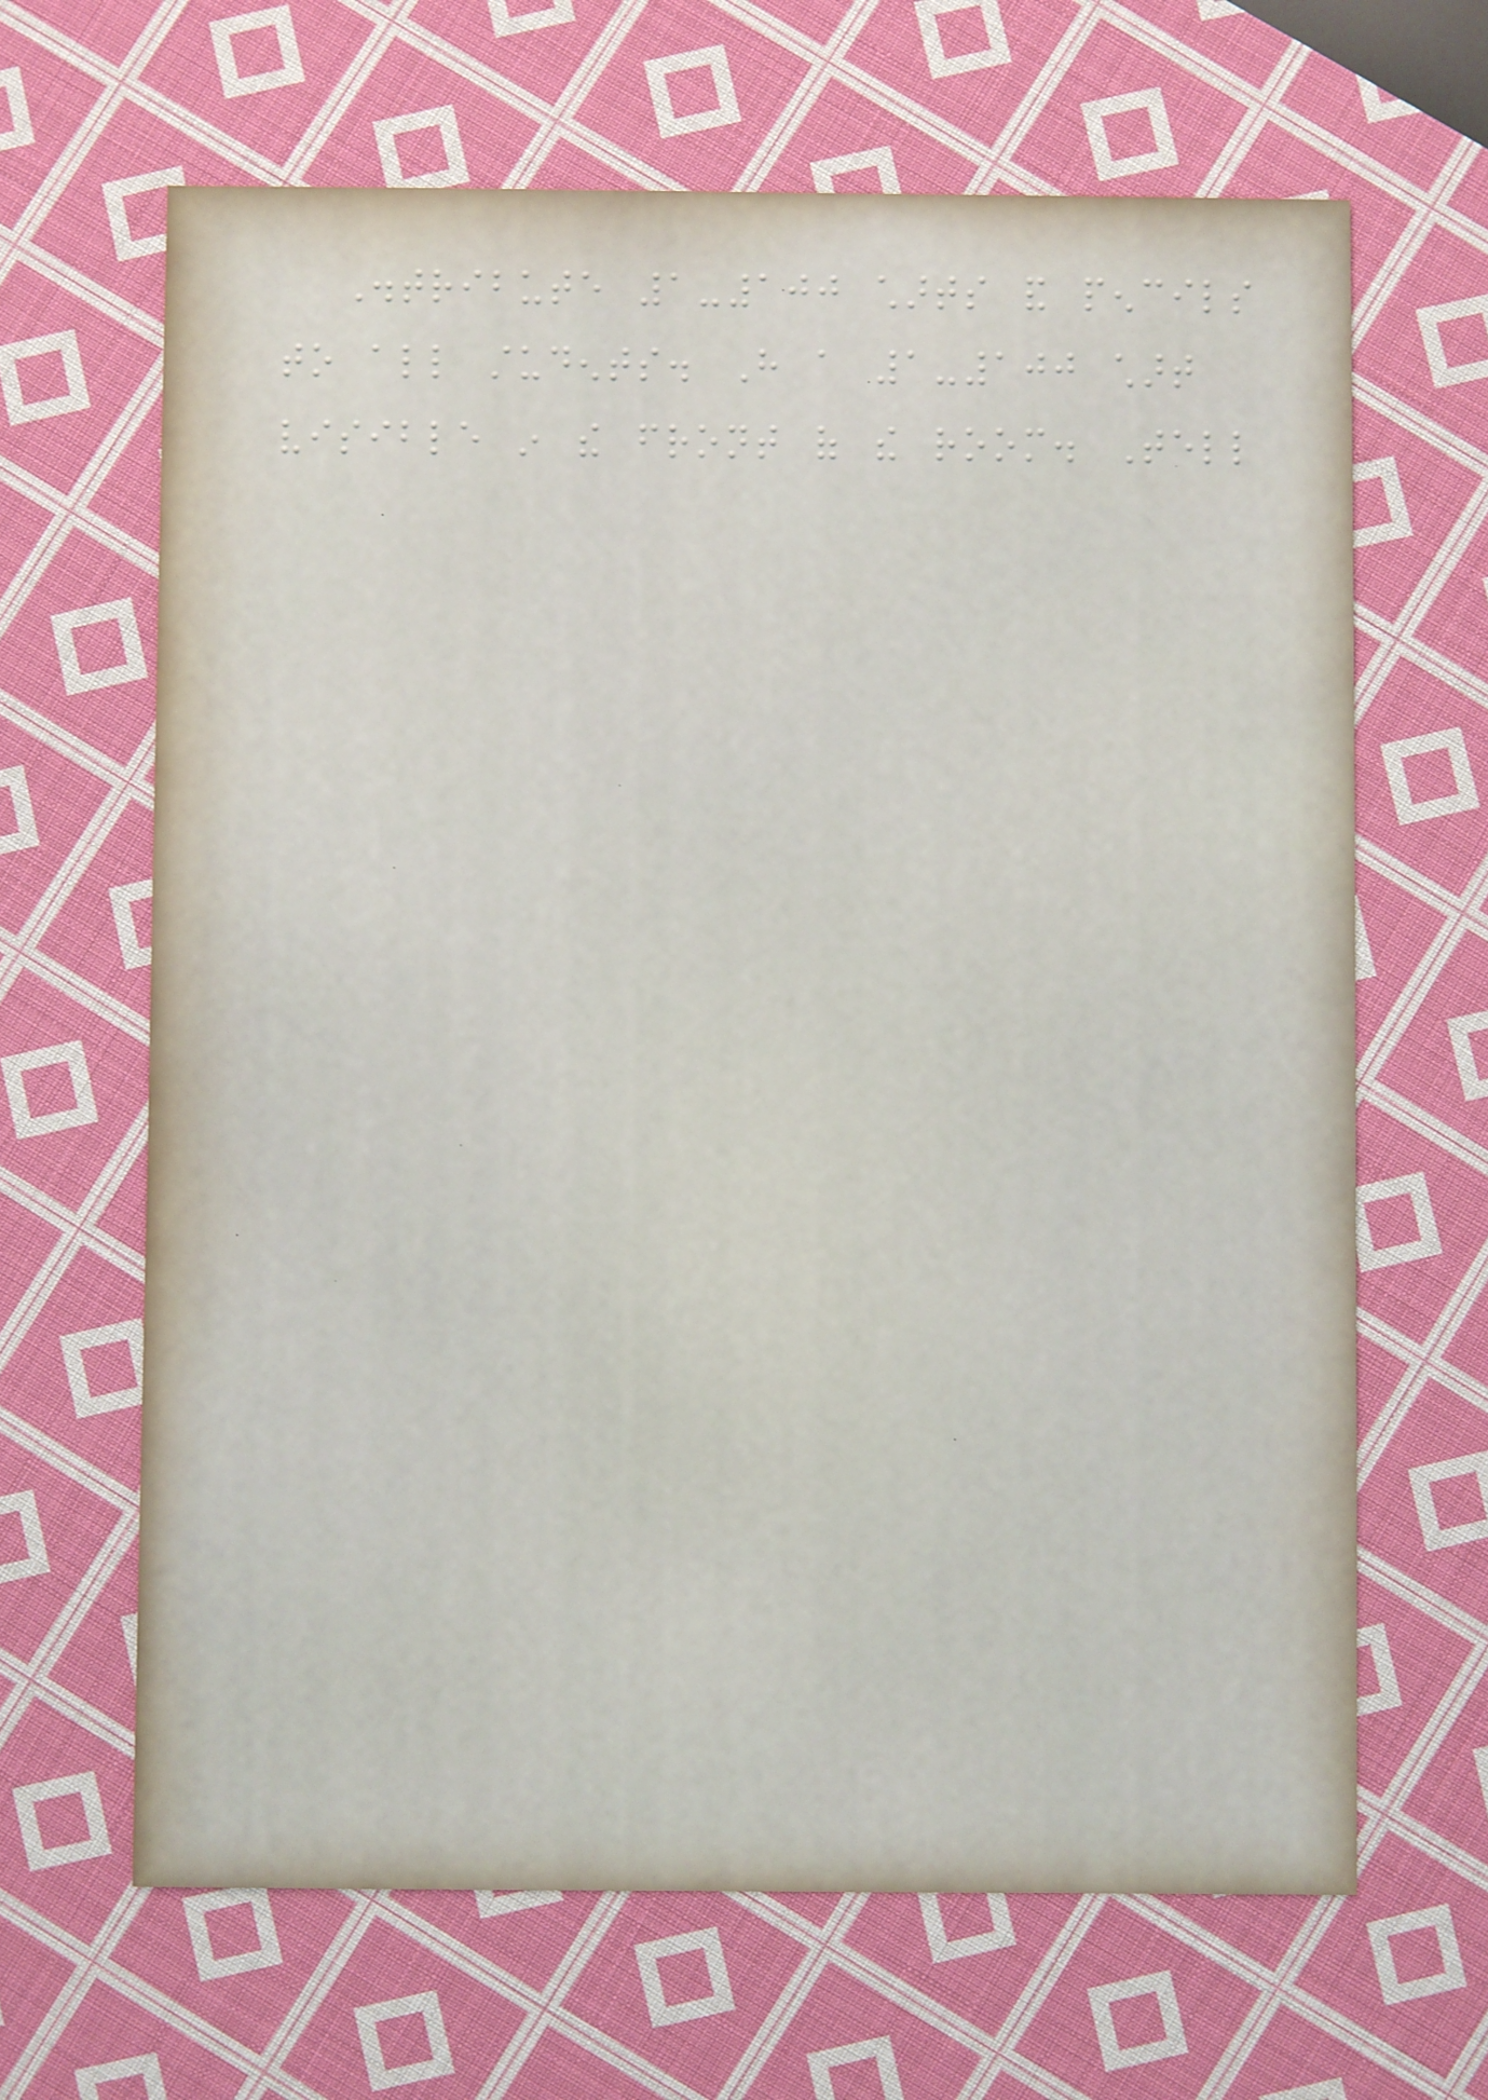Distribute 1-100 charts and pencils
to all students. Have a 1-100 chart
visible in the front of the room. Tell
